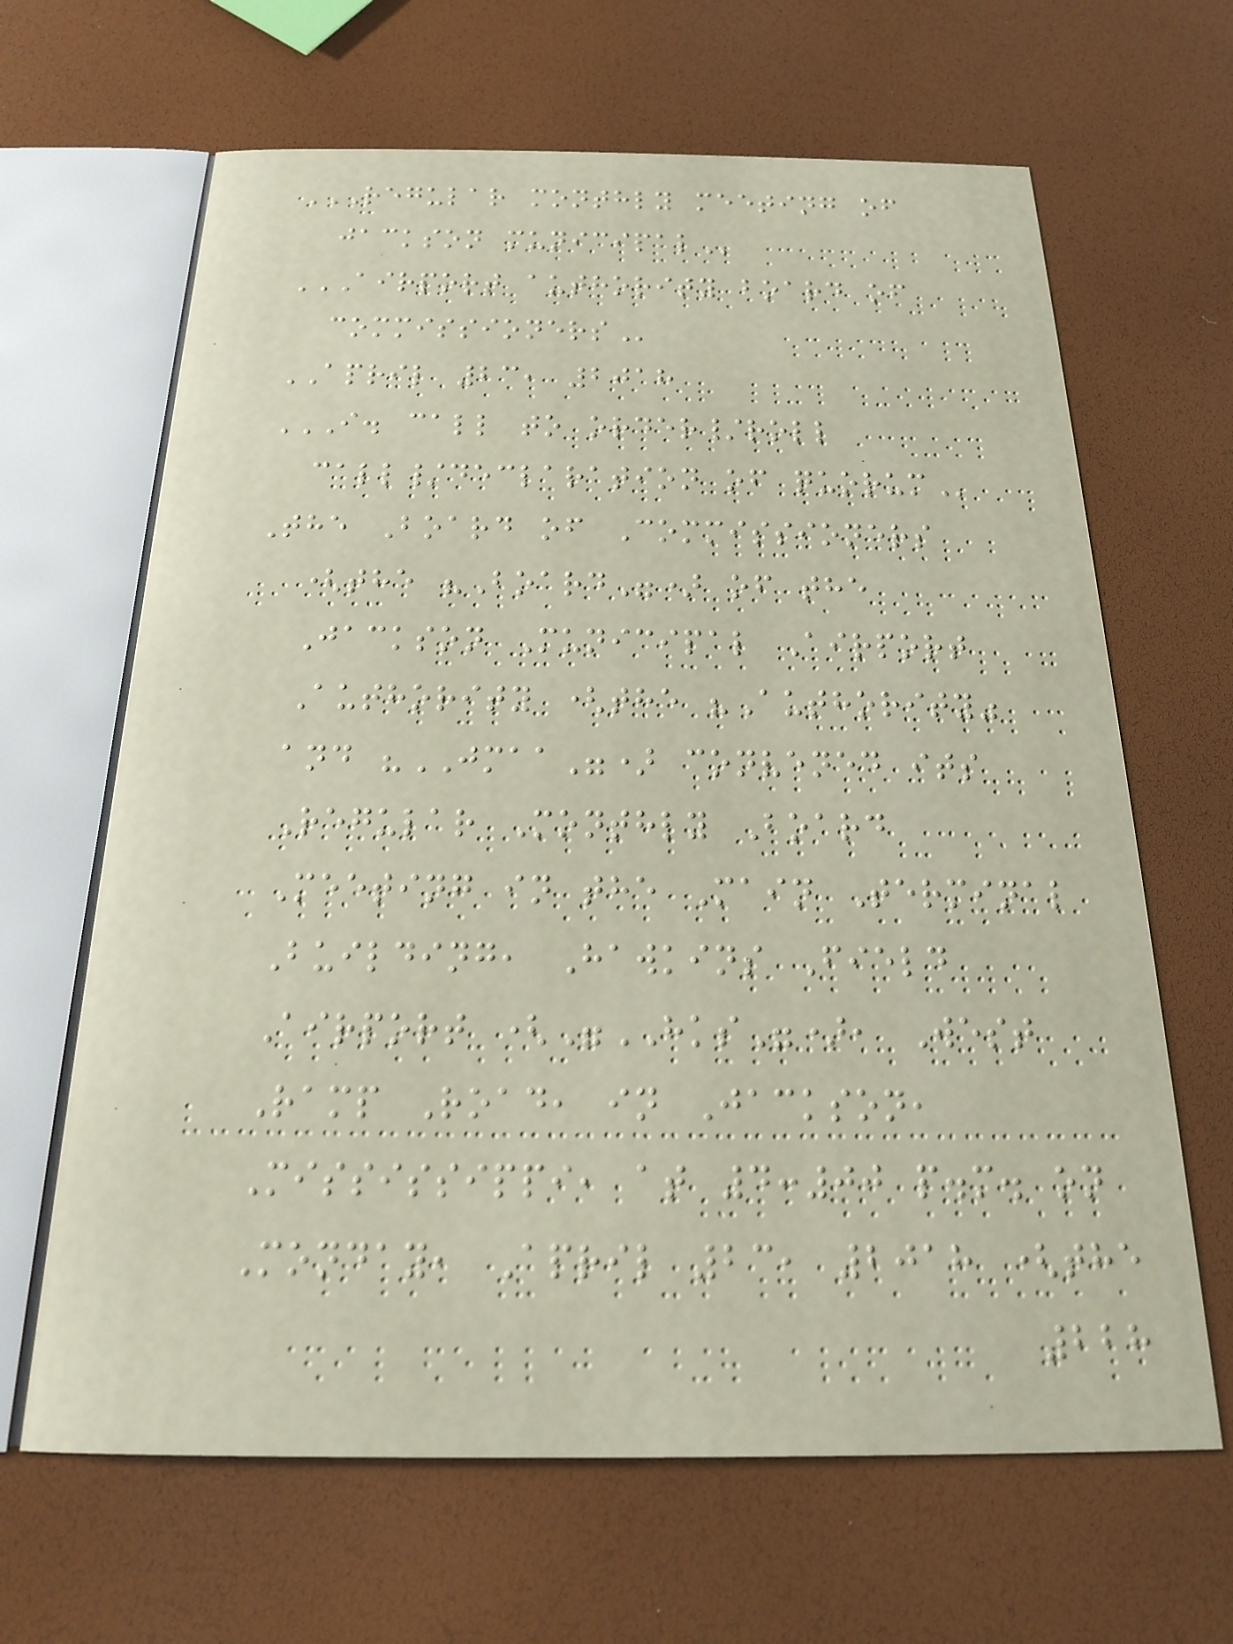REGULAR MONTHLY MEETING OF
JACKSON MUNICIPAL
AIRPORT AUTHORITY BOARD OF
COMMISSIONERS
APRIL 23, 2018
I. CALL TO ORDER/ROLL
CALL/DECLARATION OF QUORUM
The Board of Commissioners
(the "Board") of the
Jackson Municipal Airport
Authority (the "Authority"
and "JMAA") convened its
Regular Monthly Board
Meeting in the Main Terminal
Building, Hawkins Field
Airport ("HKS"), West
Ramp Road, in Jackson,
Mississippi, at 4:00 p.m. on
Monday, April 23, 2018 (the
228
